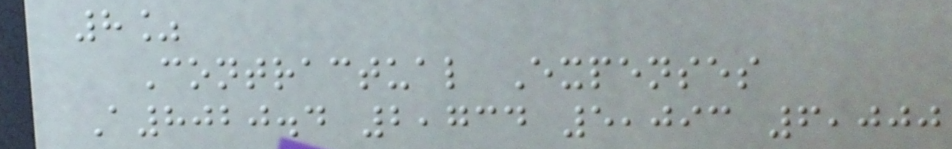8%
Contractual Expenses
A8020.4 2,734 5,093 6,000
